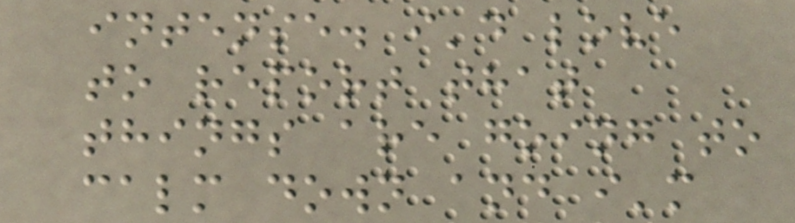intense. i'd love
to report that
things are going to
calm down and i'm
